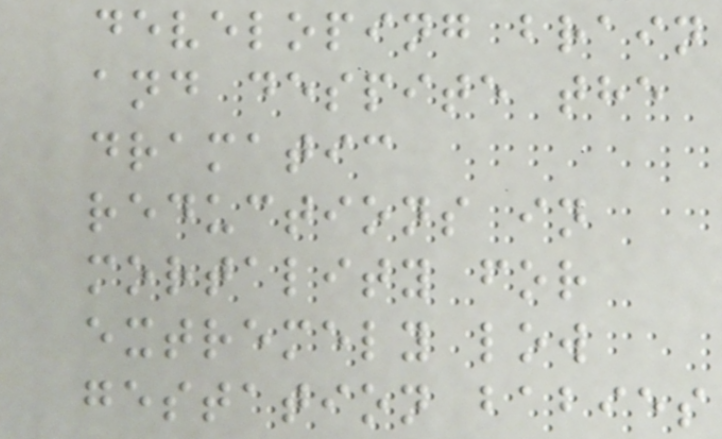developing brain
and despite the
dramatic
reductions in
mortality for
extremely low
gestation babies
